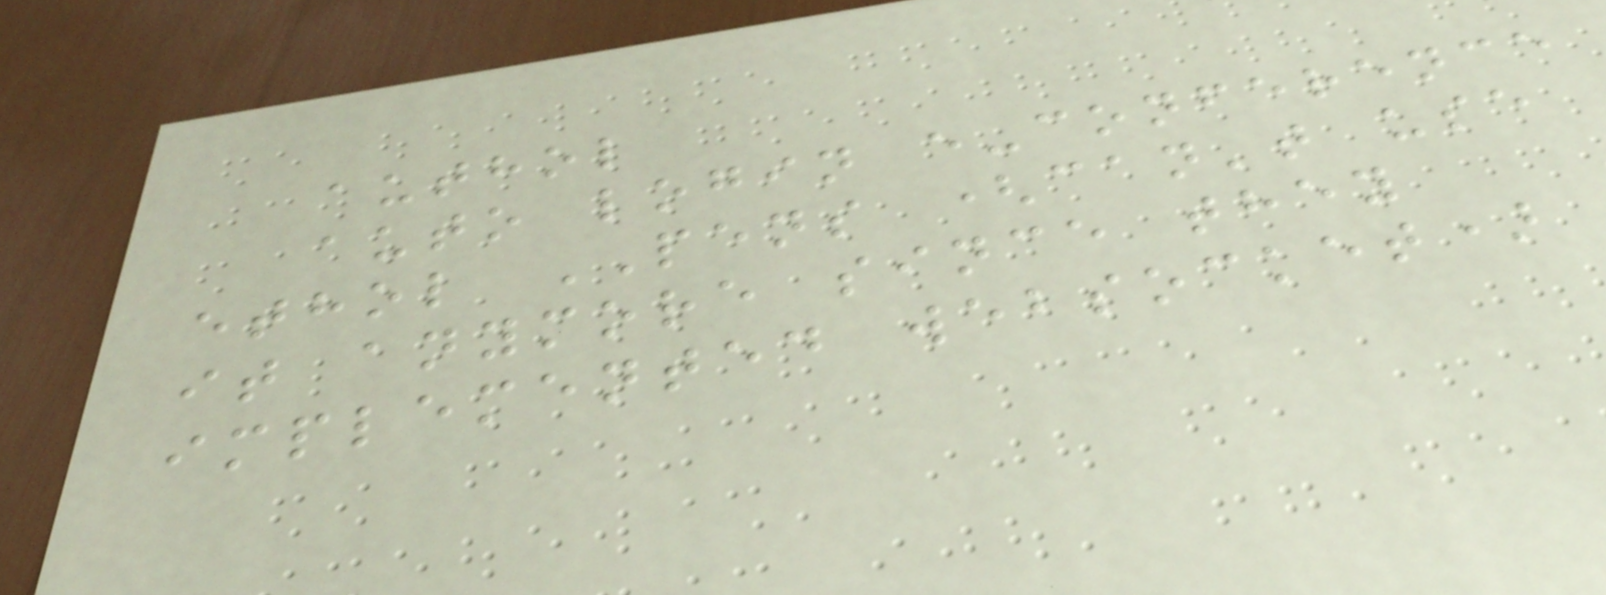authol
auto login e-conference
ethol PENS (can't use
it anymore since they
implemented websocket)
